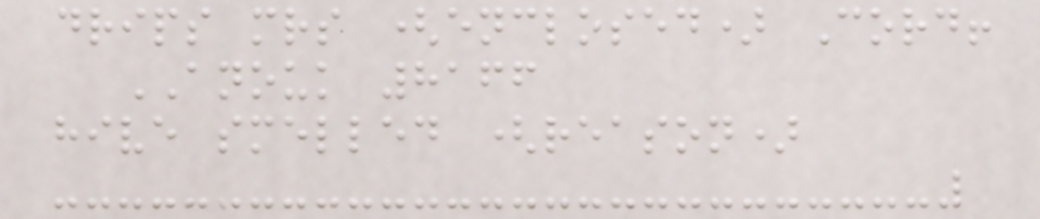drips mrs (enclosed) Cord!
ANOUK 8166
hive smelled (reason)
